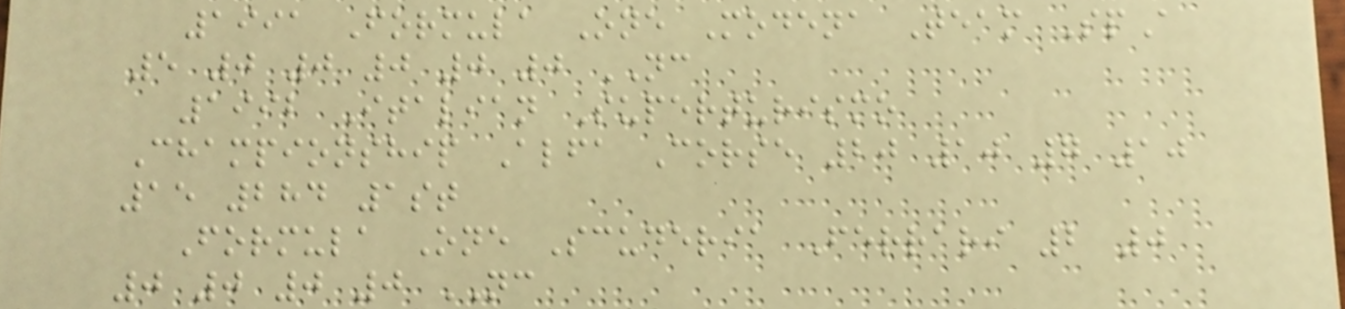1991 Formula One Modena Team SpA
5 0 0 0 0 0 NC
1992 Italian Superturismo
Championship Alfa Corse 20 10 7 10
15 284 1st
Formula One Scuderia Ferrari 2 0
0 0 0 0 NC
